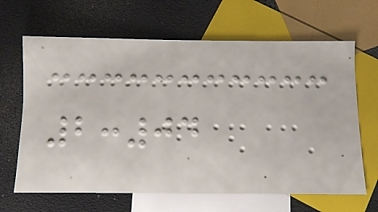2:04
